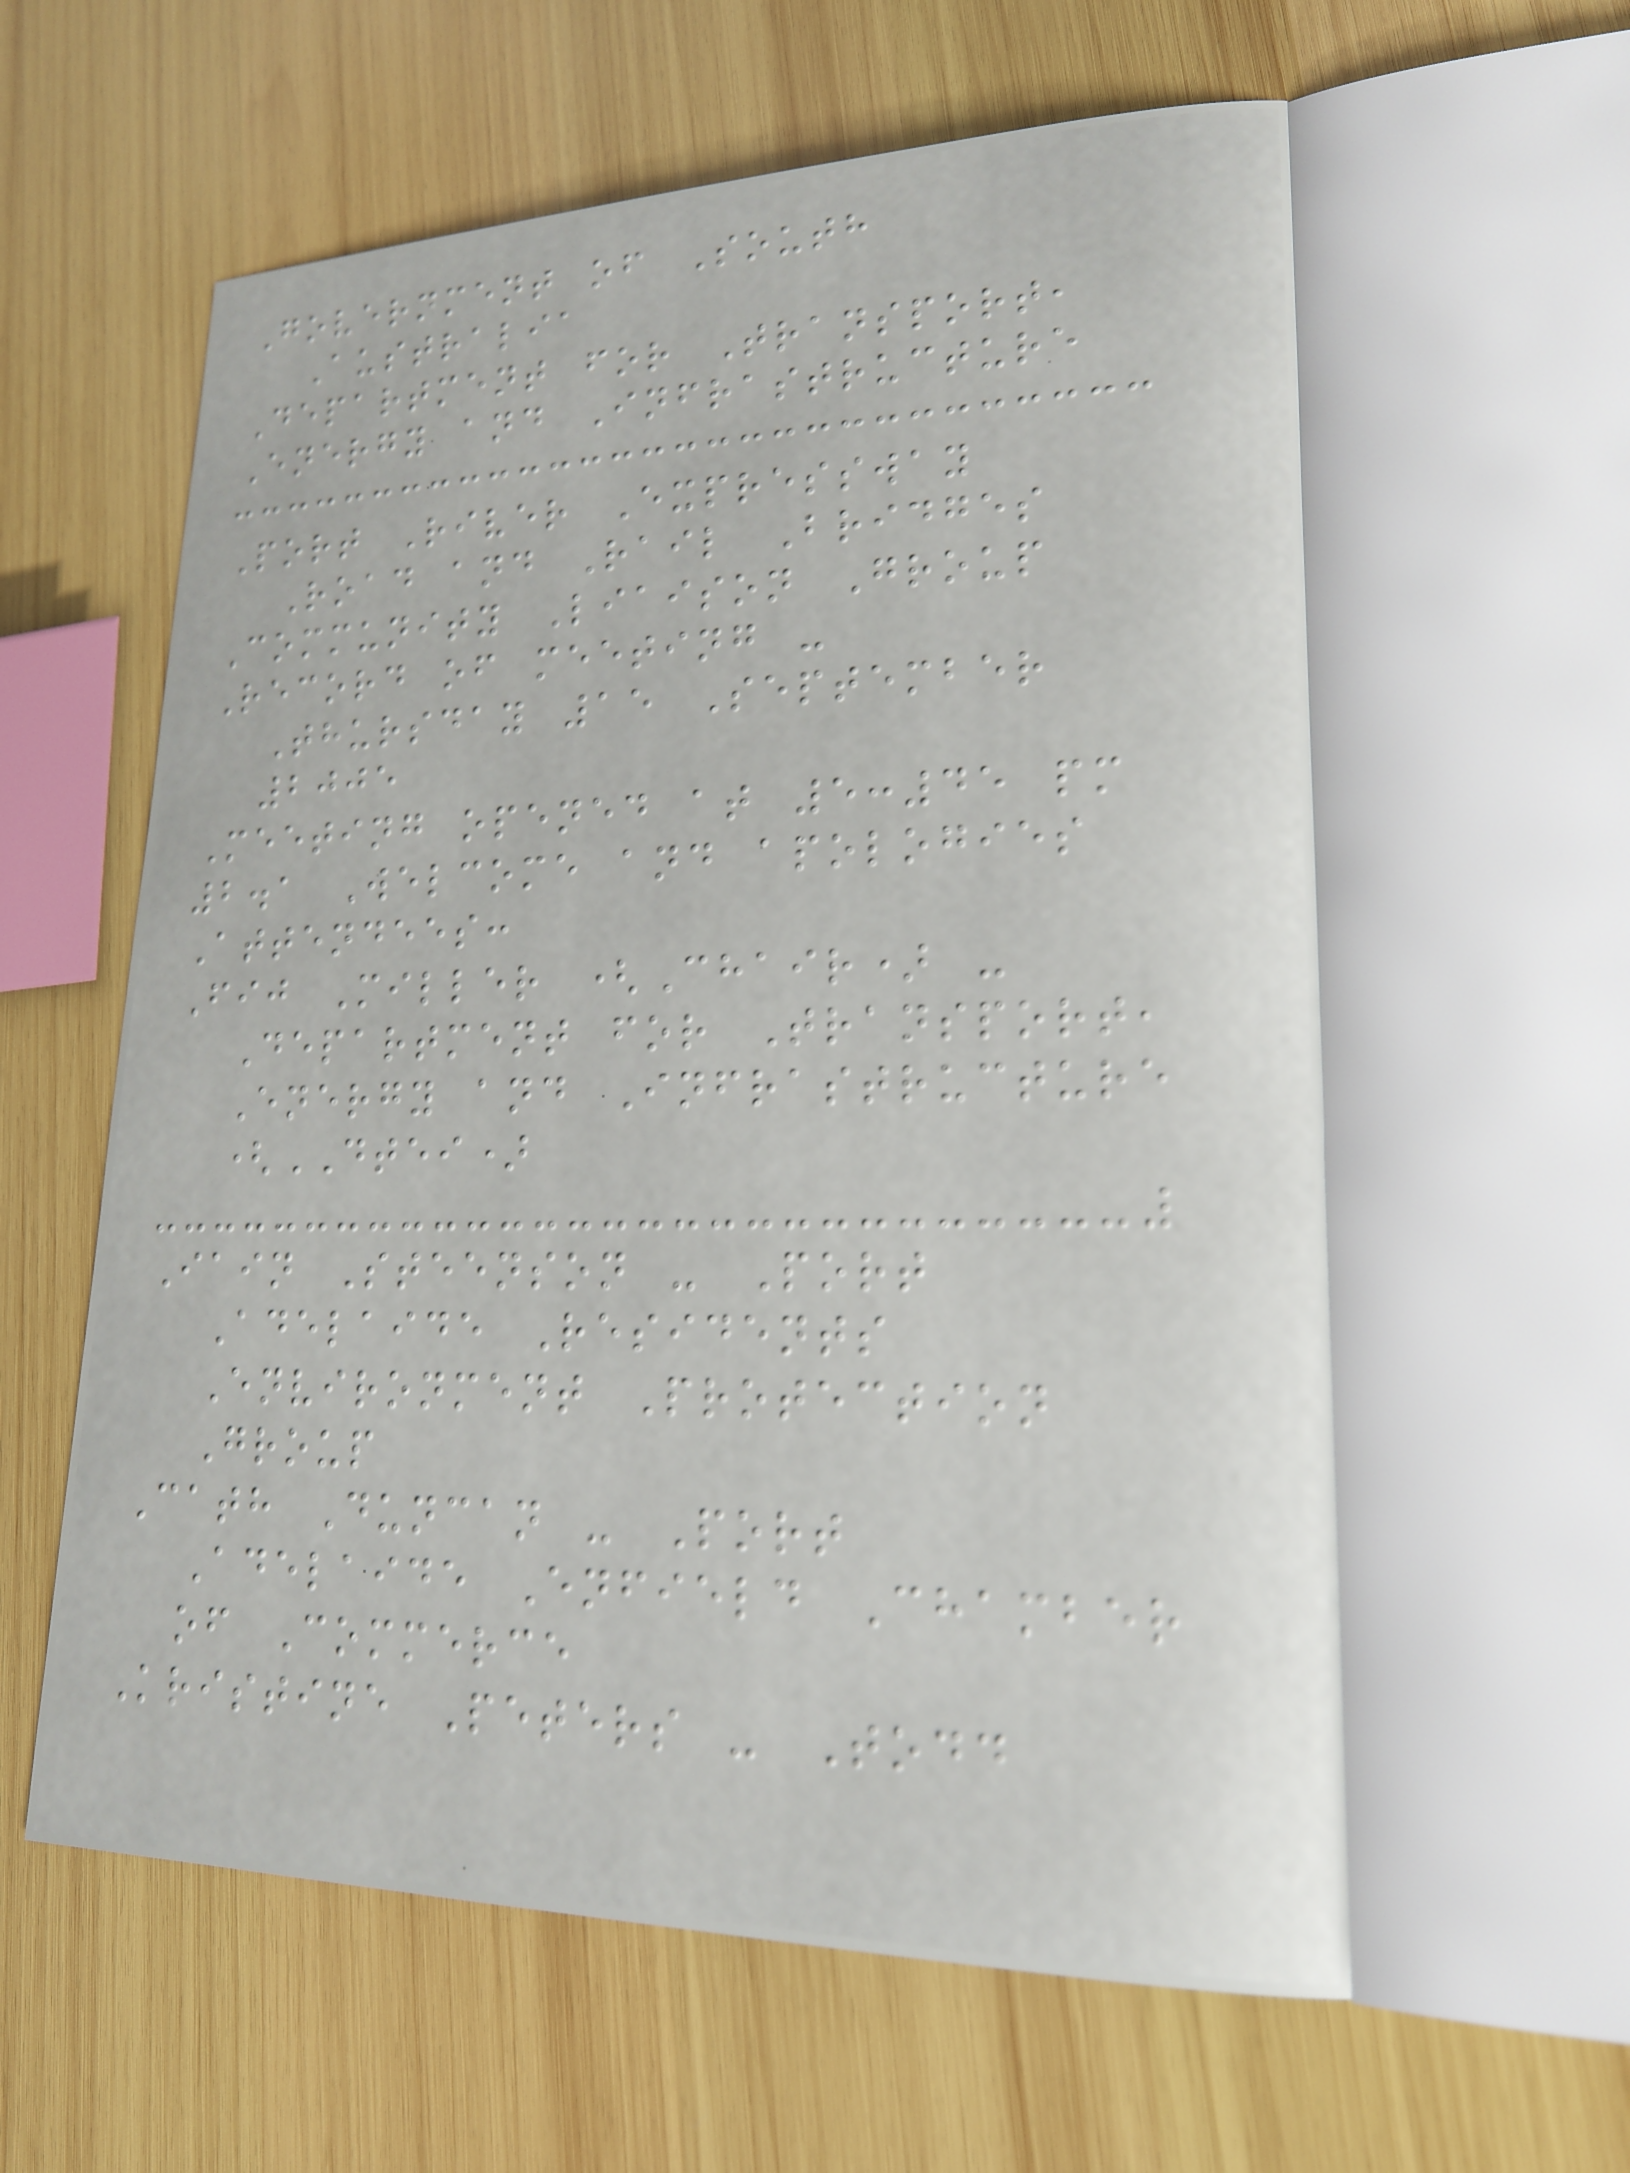Government of South
Australia
Department for Transport,
Energy and Infrastructure
Port River Expressway
Road and Rail Bridges
Community Liaison Group
Record of meeting -
Thursday 15 September
2005
Meeting opened at 5:45 pm
2.1 Welcome and apologies
Attendees:
Fij Miller (Chair) -
Department for Transport,
Energy and Infrastructure
(DTEI)
Iain Steenson - Port
Adelaide Residents
Environment Protection
Group
Cath Duncan - Port
Adelaide Enfield Chamber
of Commerce
Kristine Peters - Todd
